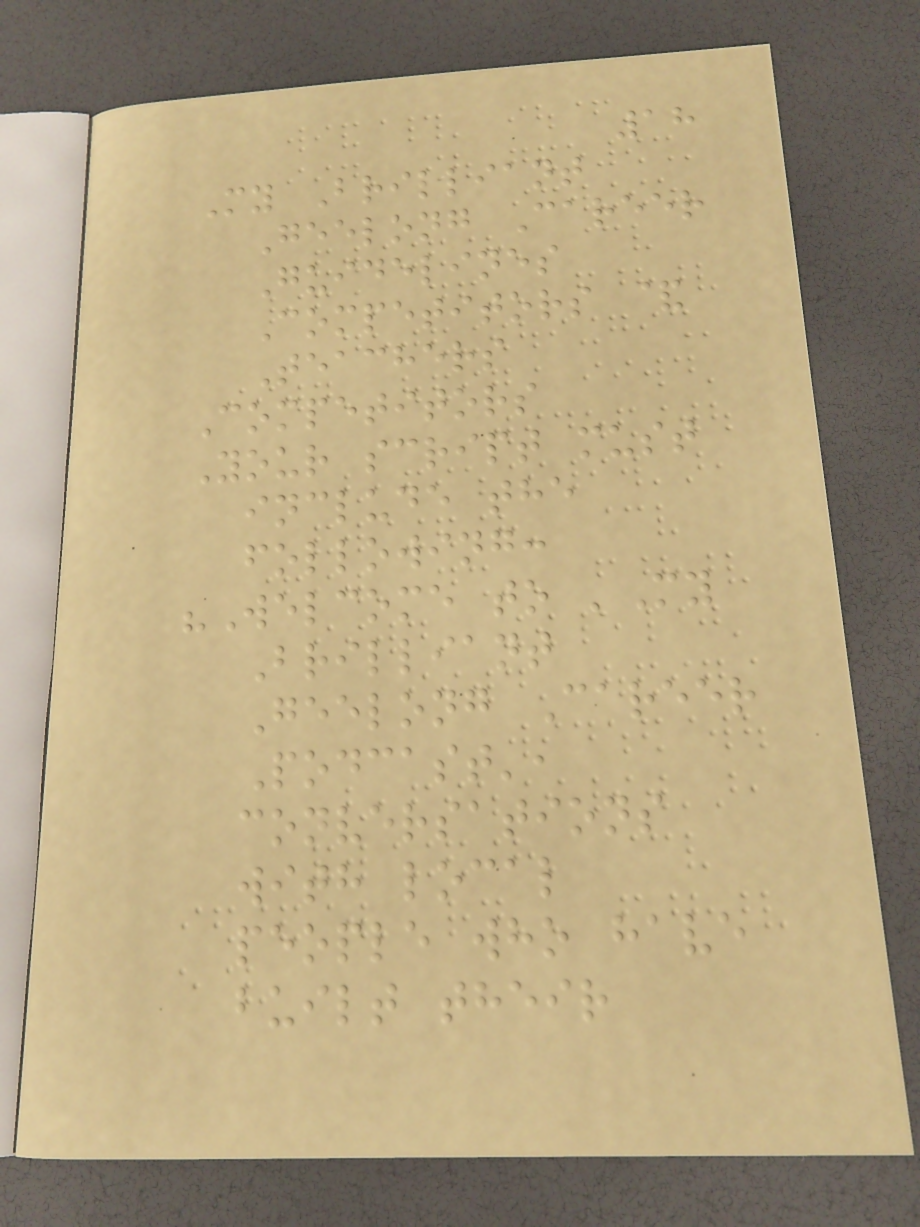18
My Brilliant
Geelong Career
Guidelines
Competitors &
Teachers
Competitors
Your script must
include the
following:
"Welcome to 'My
Brilliant
Geelong Career
Podcast',
conversations
with local
people who have
built their
